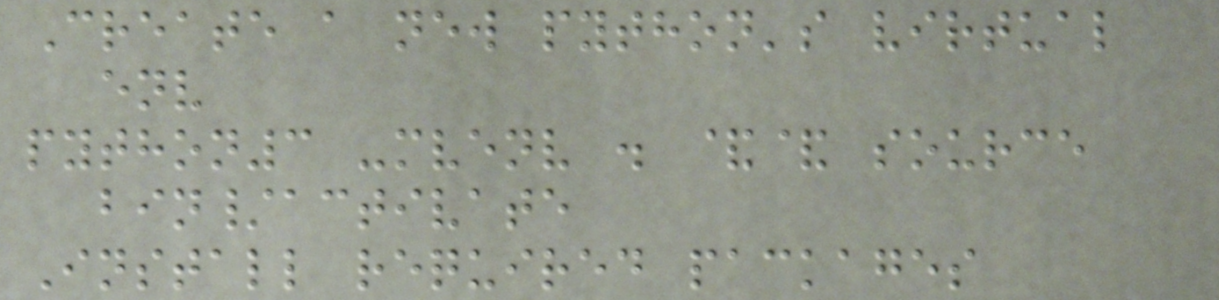Create a new python's virtual
env
python3 -mvenv . && source
bin/activate
Install required packages
